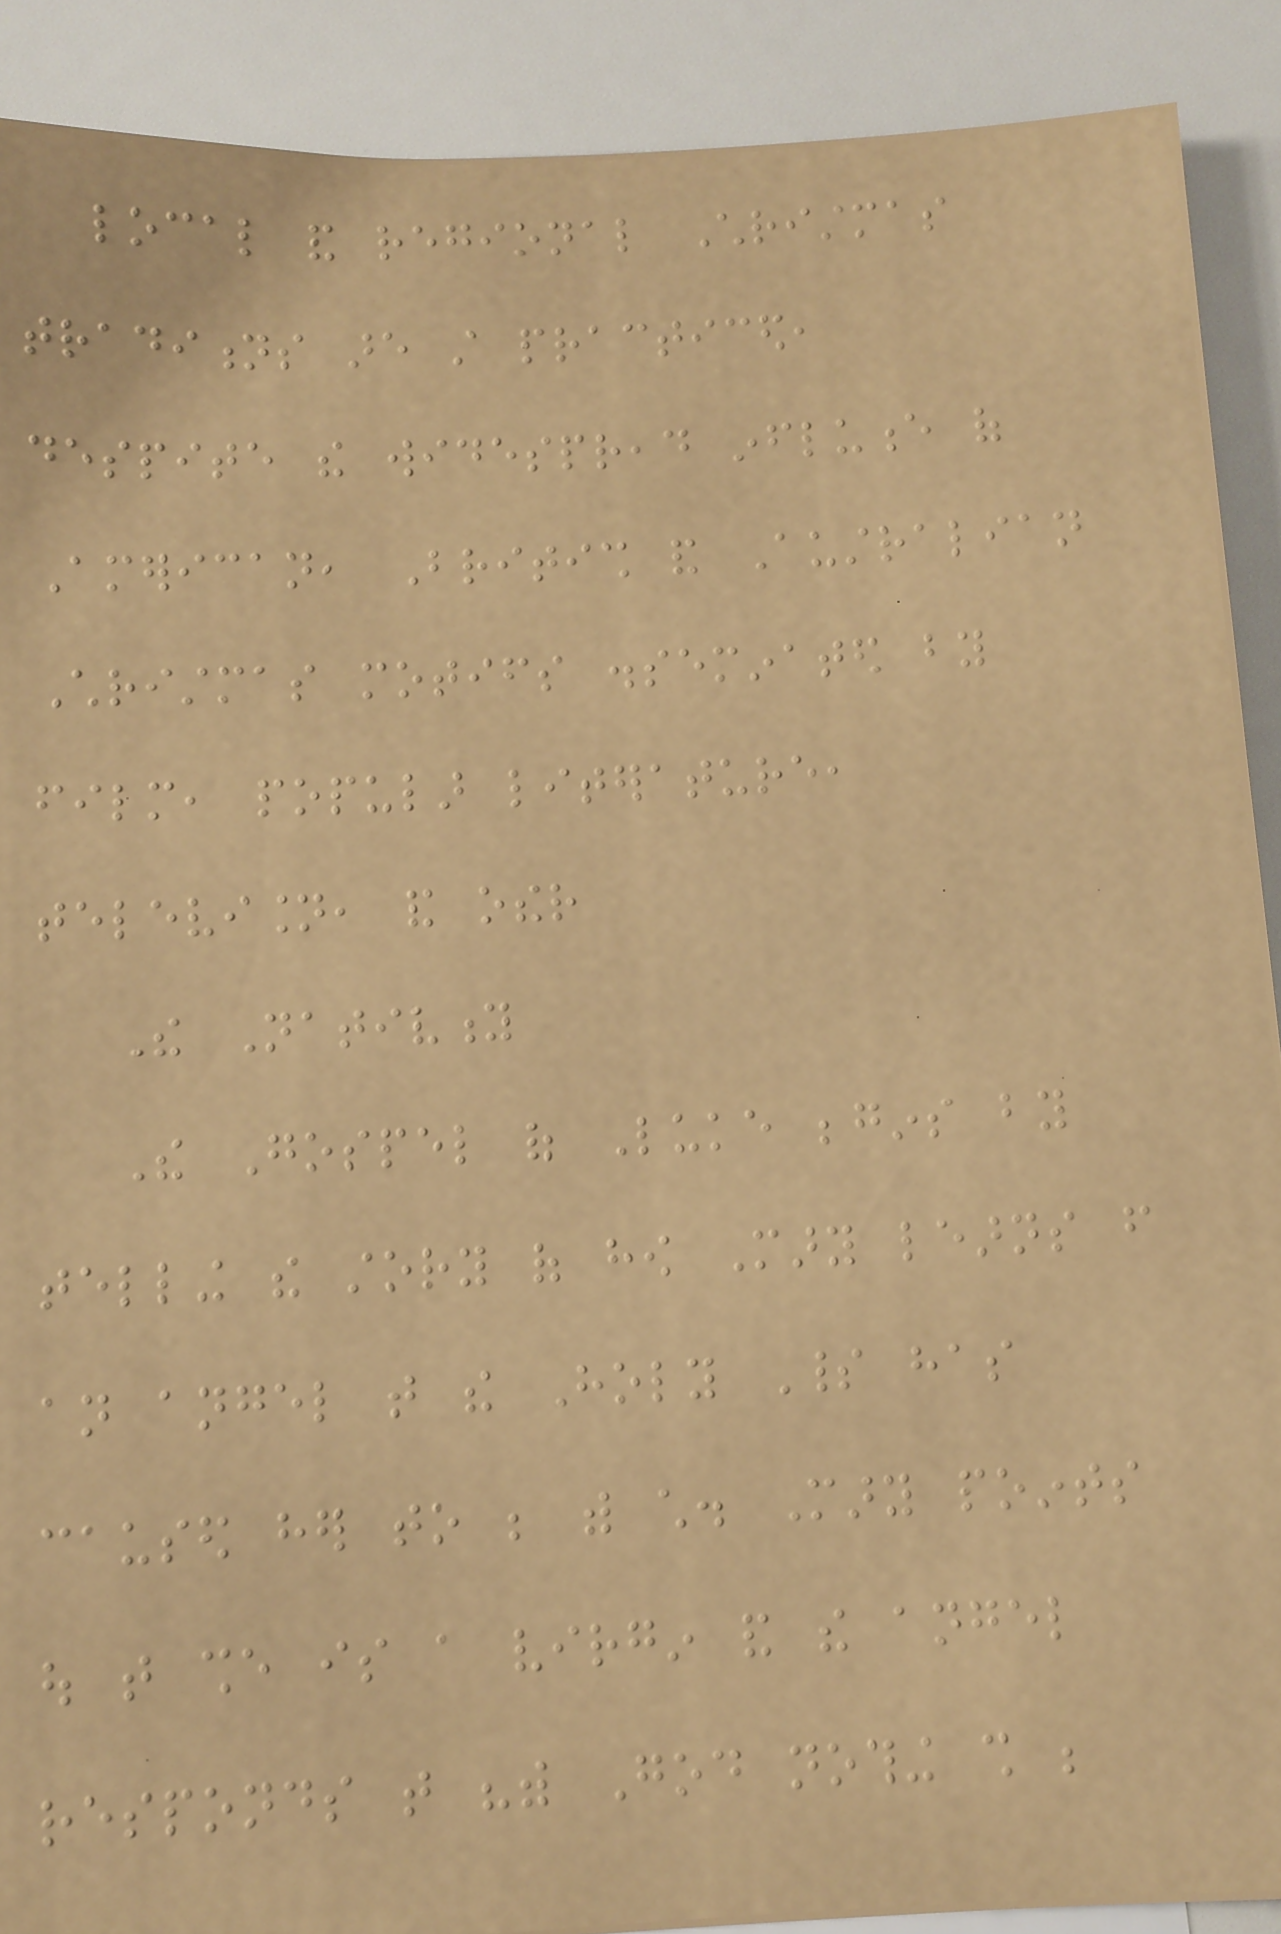local and regional Christmas
traditions are still practiced,
despite the widespread influence of
American, British and Australian
Christmas motifs disseminated by
film, popular literature,
television, and other
The Nativity
The Gospel of Luke begins by
telling the story of how Mary learns from
an angel that the Holy Spirit has
caused her to be with child. Mary points
out that she is a virgin and the angel
responds that "with God nothing shall be
